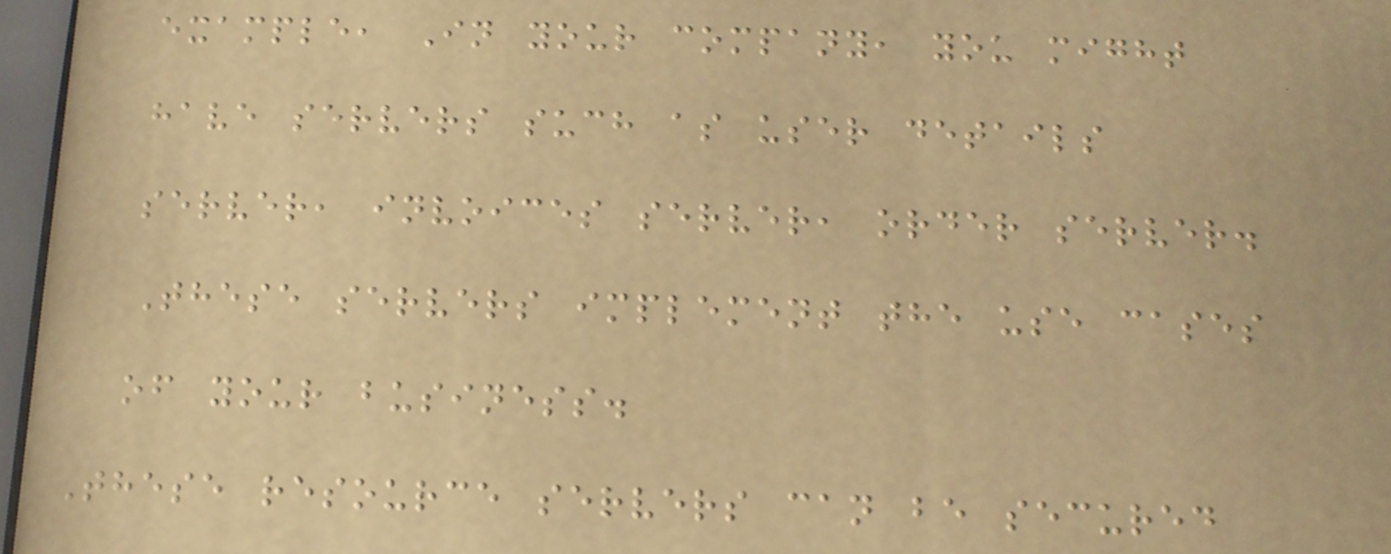example, In your company, you might
have servers such as user details
server, invoices server, order server.
These servers implement the use cases
of your business.
These resource servers can be secured
